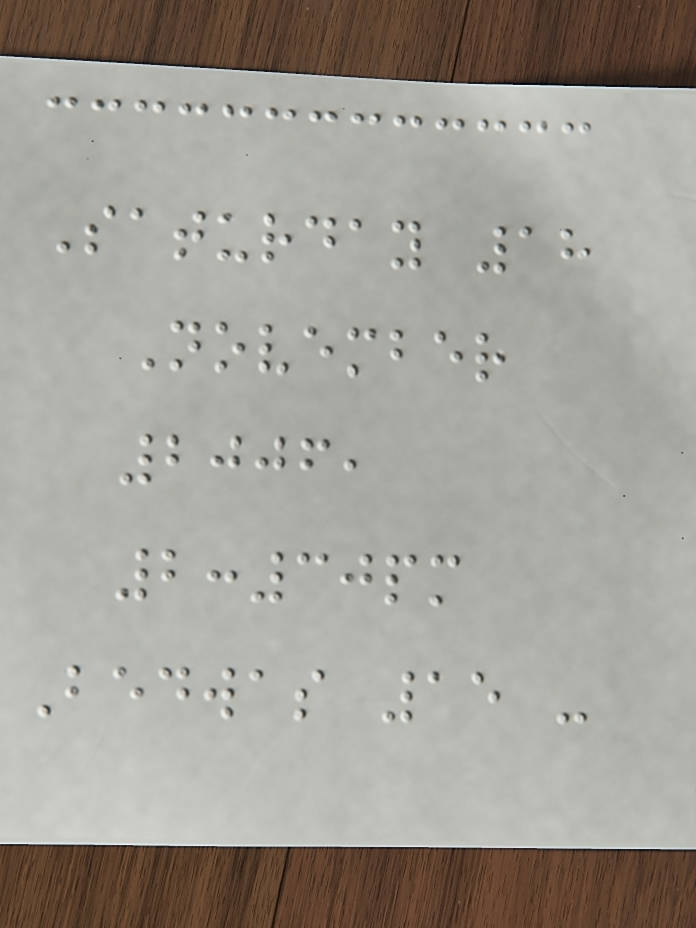Saturday 18
November
2006,
2:30pm
Bedwas 15 -
